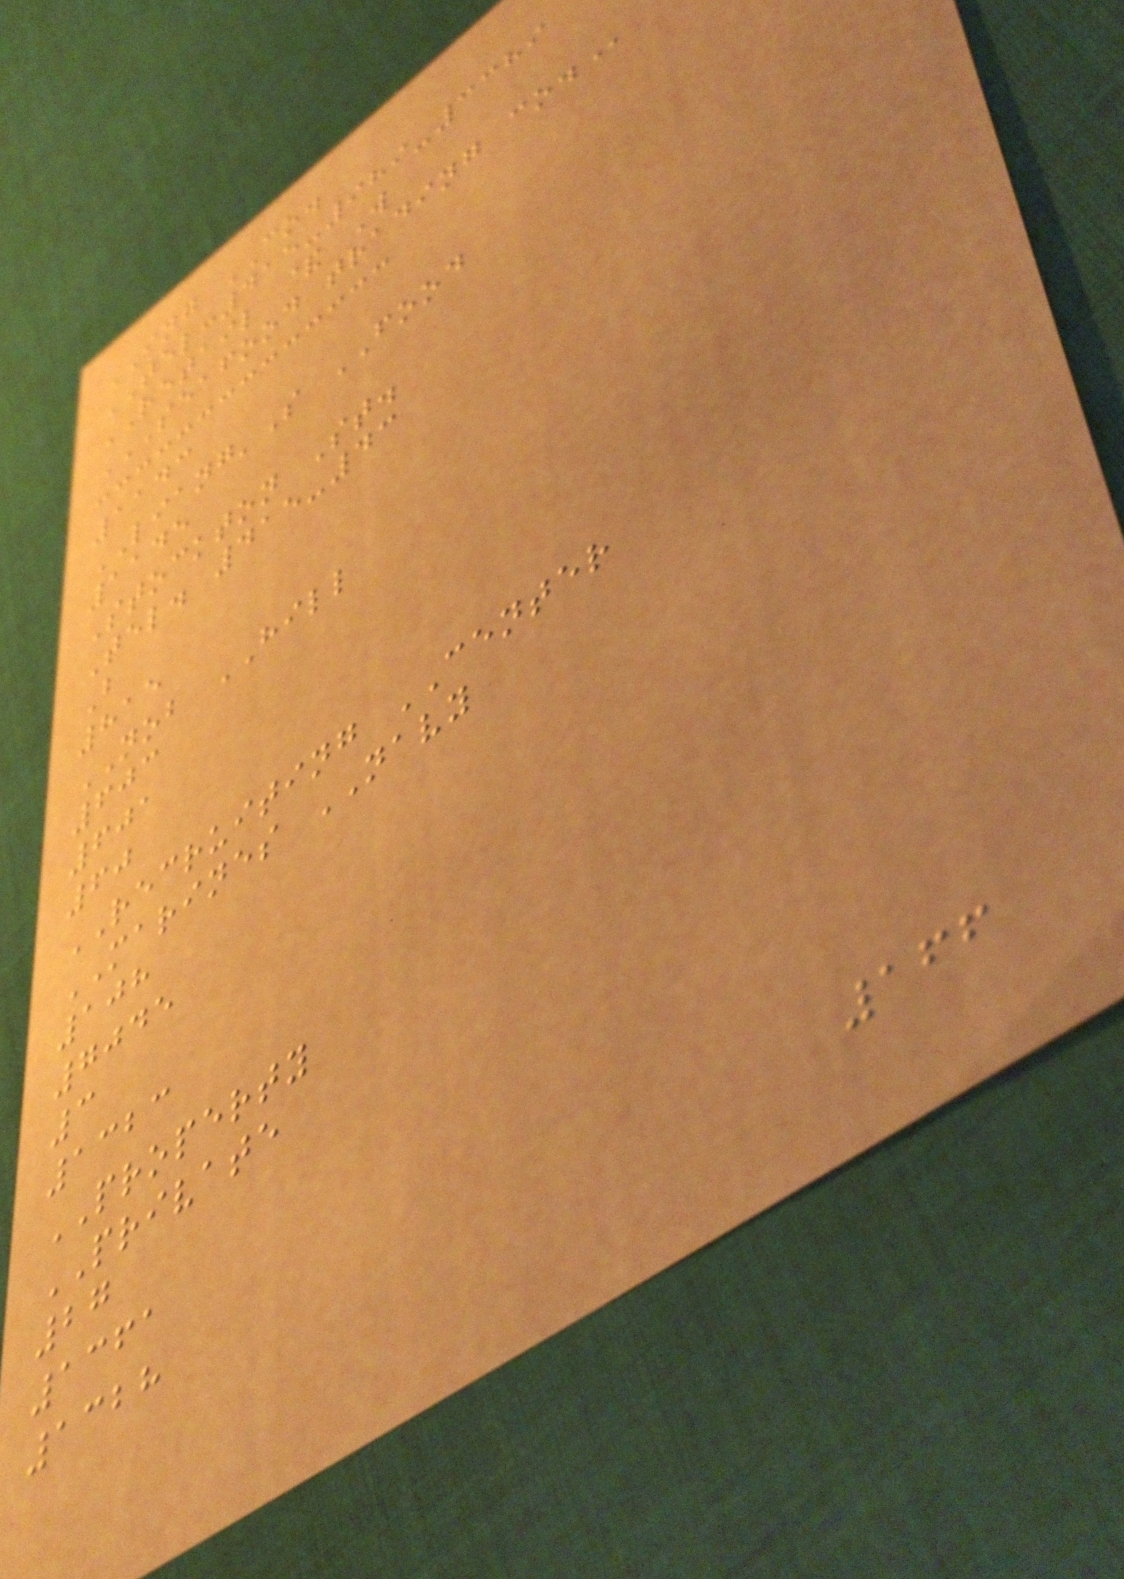ING CO.
TEL:415-989-3389
RETAIL & W
SEAFOOD TRADING CO.
1143
LIANG'S FOOD
1145
Stockton St.
Tel. 415-43
B
815
NOB HILL
603
601
60
RECRUITING CENTER
MARINES NAVY
108
7045
3
1323
PROPERTY
PRIVATE
27
1361
1328
166
